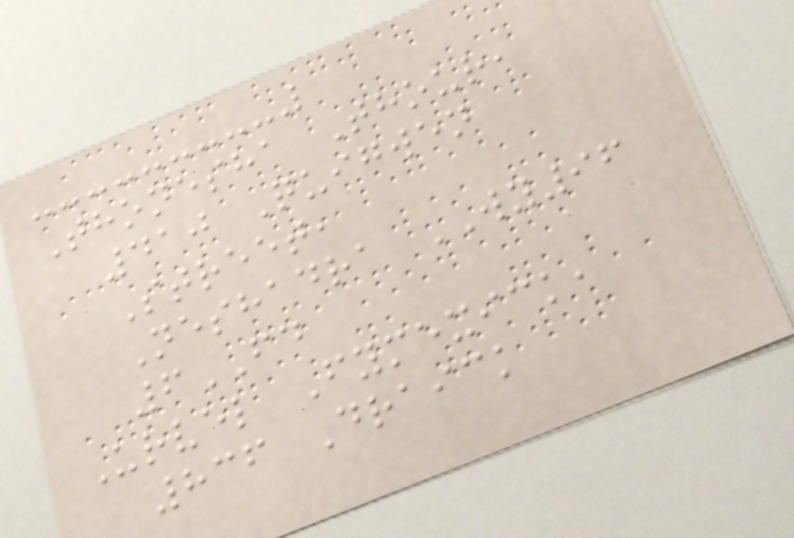Thonesha Thour,
410 Quigwen
Street,
Neshadra WY96
6FD
Urvel Fymexick,
836 Draick
